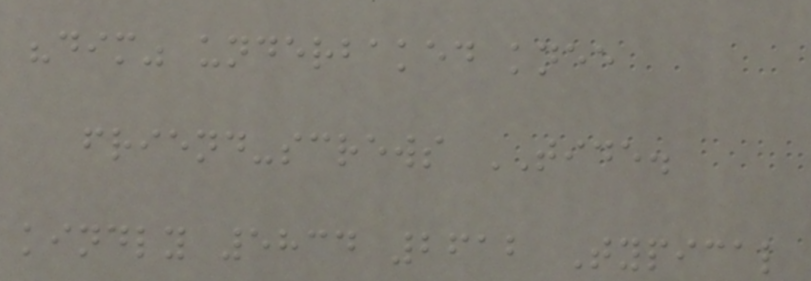"dim" underbaked knee
friend-screws TIDE.
kindly 5834 2612 Typical
